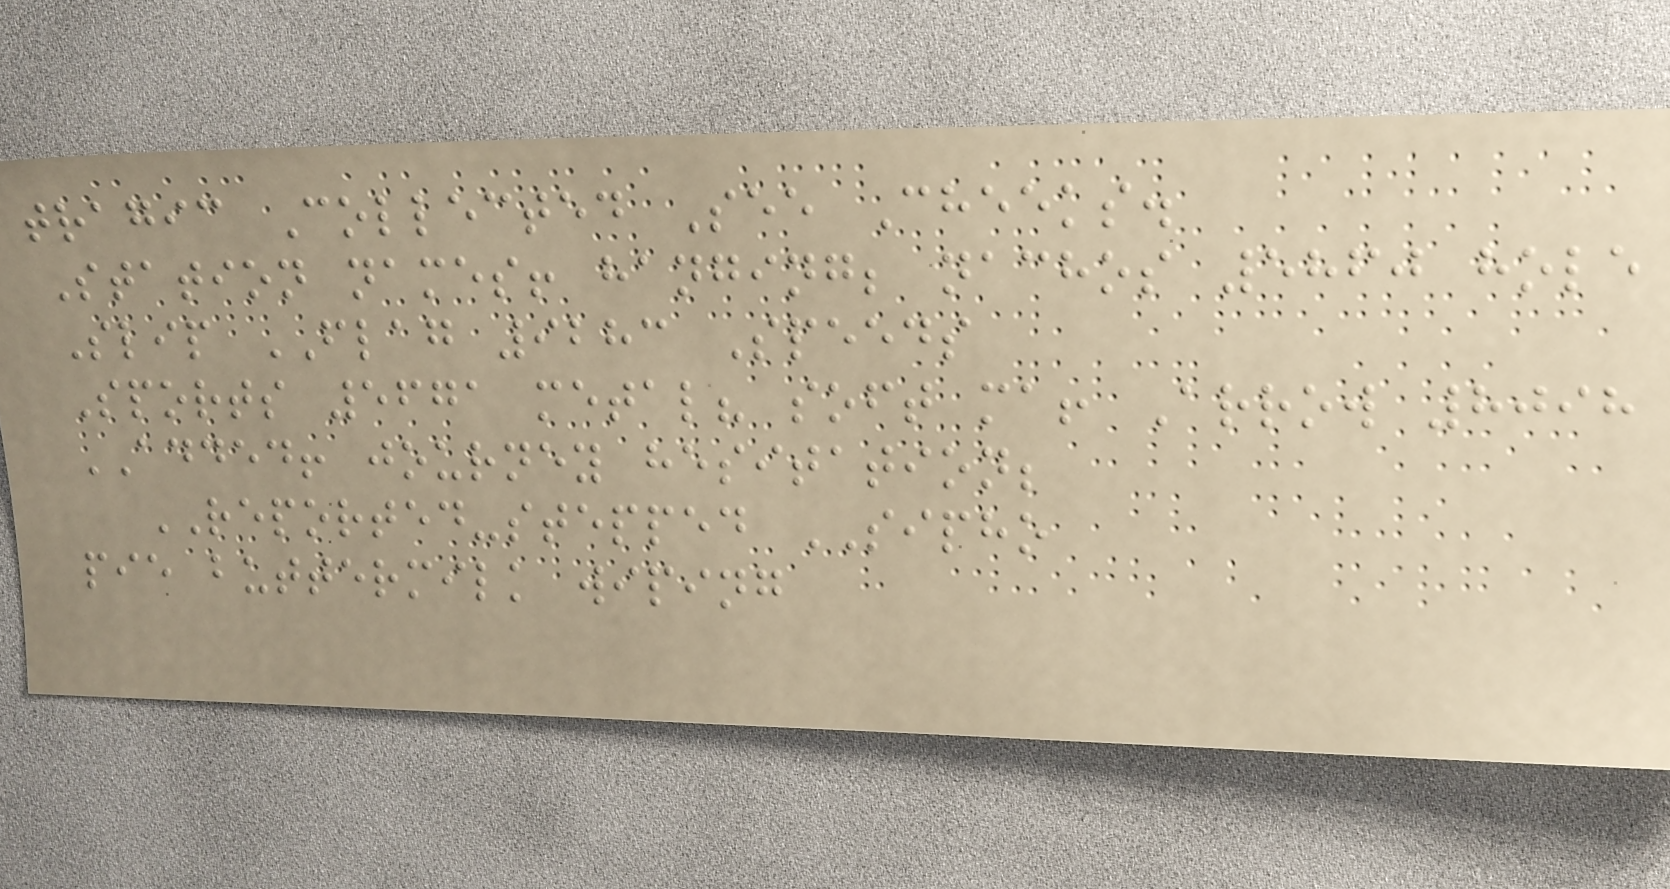tragic Collected See Cheeks.
Station names! hanging; nachos 5860 hole
Slip FLAG 9283 Speeds
Sports 5671 metal? soft ma! Arrow 8098
ADDED! journey hesitation;
REPORTED-stepped SIPHO
pie buttermilk wiping
